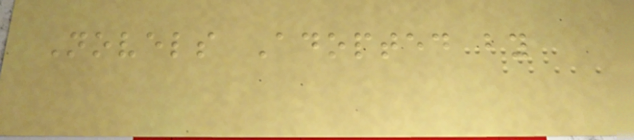Novels Adopted by
